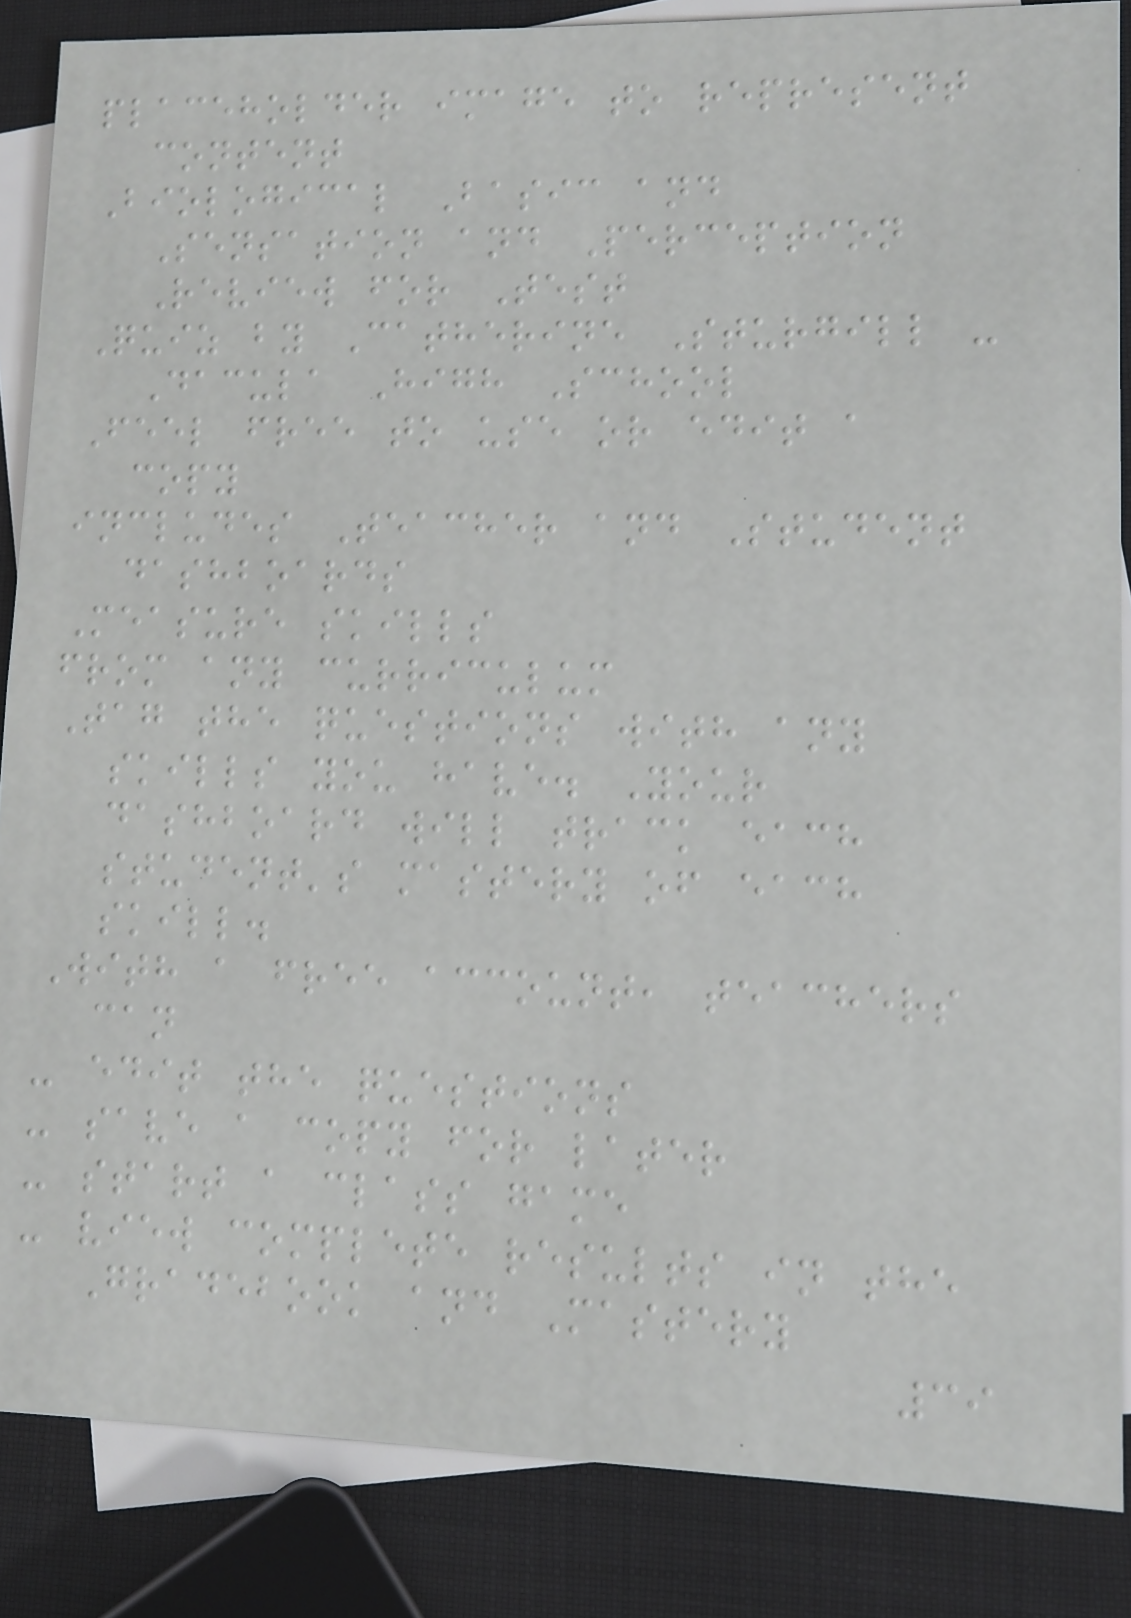placeholder image to represent
content
Biological Basic and
Sensation and Perception
Review for Test
Quiz by Catherine Sturgill -
Dacula High School
Feel free to use or edit a
copy
includes Teacher and Student
dashboards
Measure skills
from any curriculum
Tag the questions with any
skills you have. Your
dashboard will track each
student's mastery of each
skill.
With a free account, teachers
can
- edit the questions
- save a copy for later
- start a class game
- view complete results in the
Gradebook and Mastery
39
